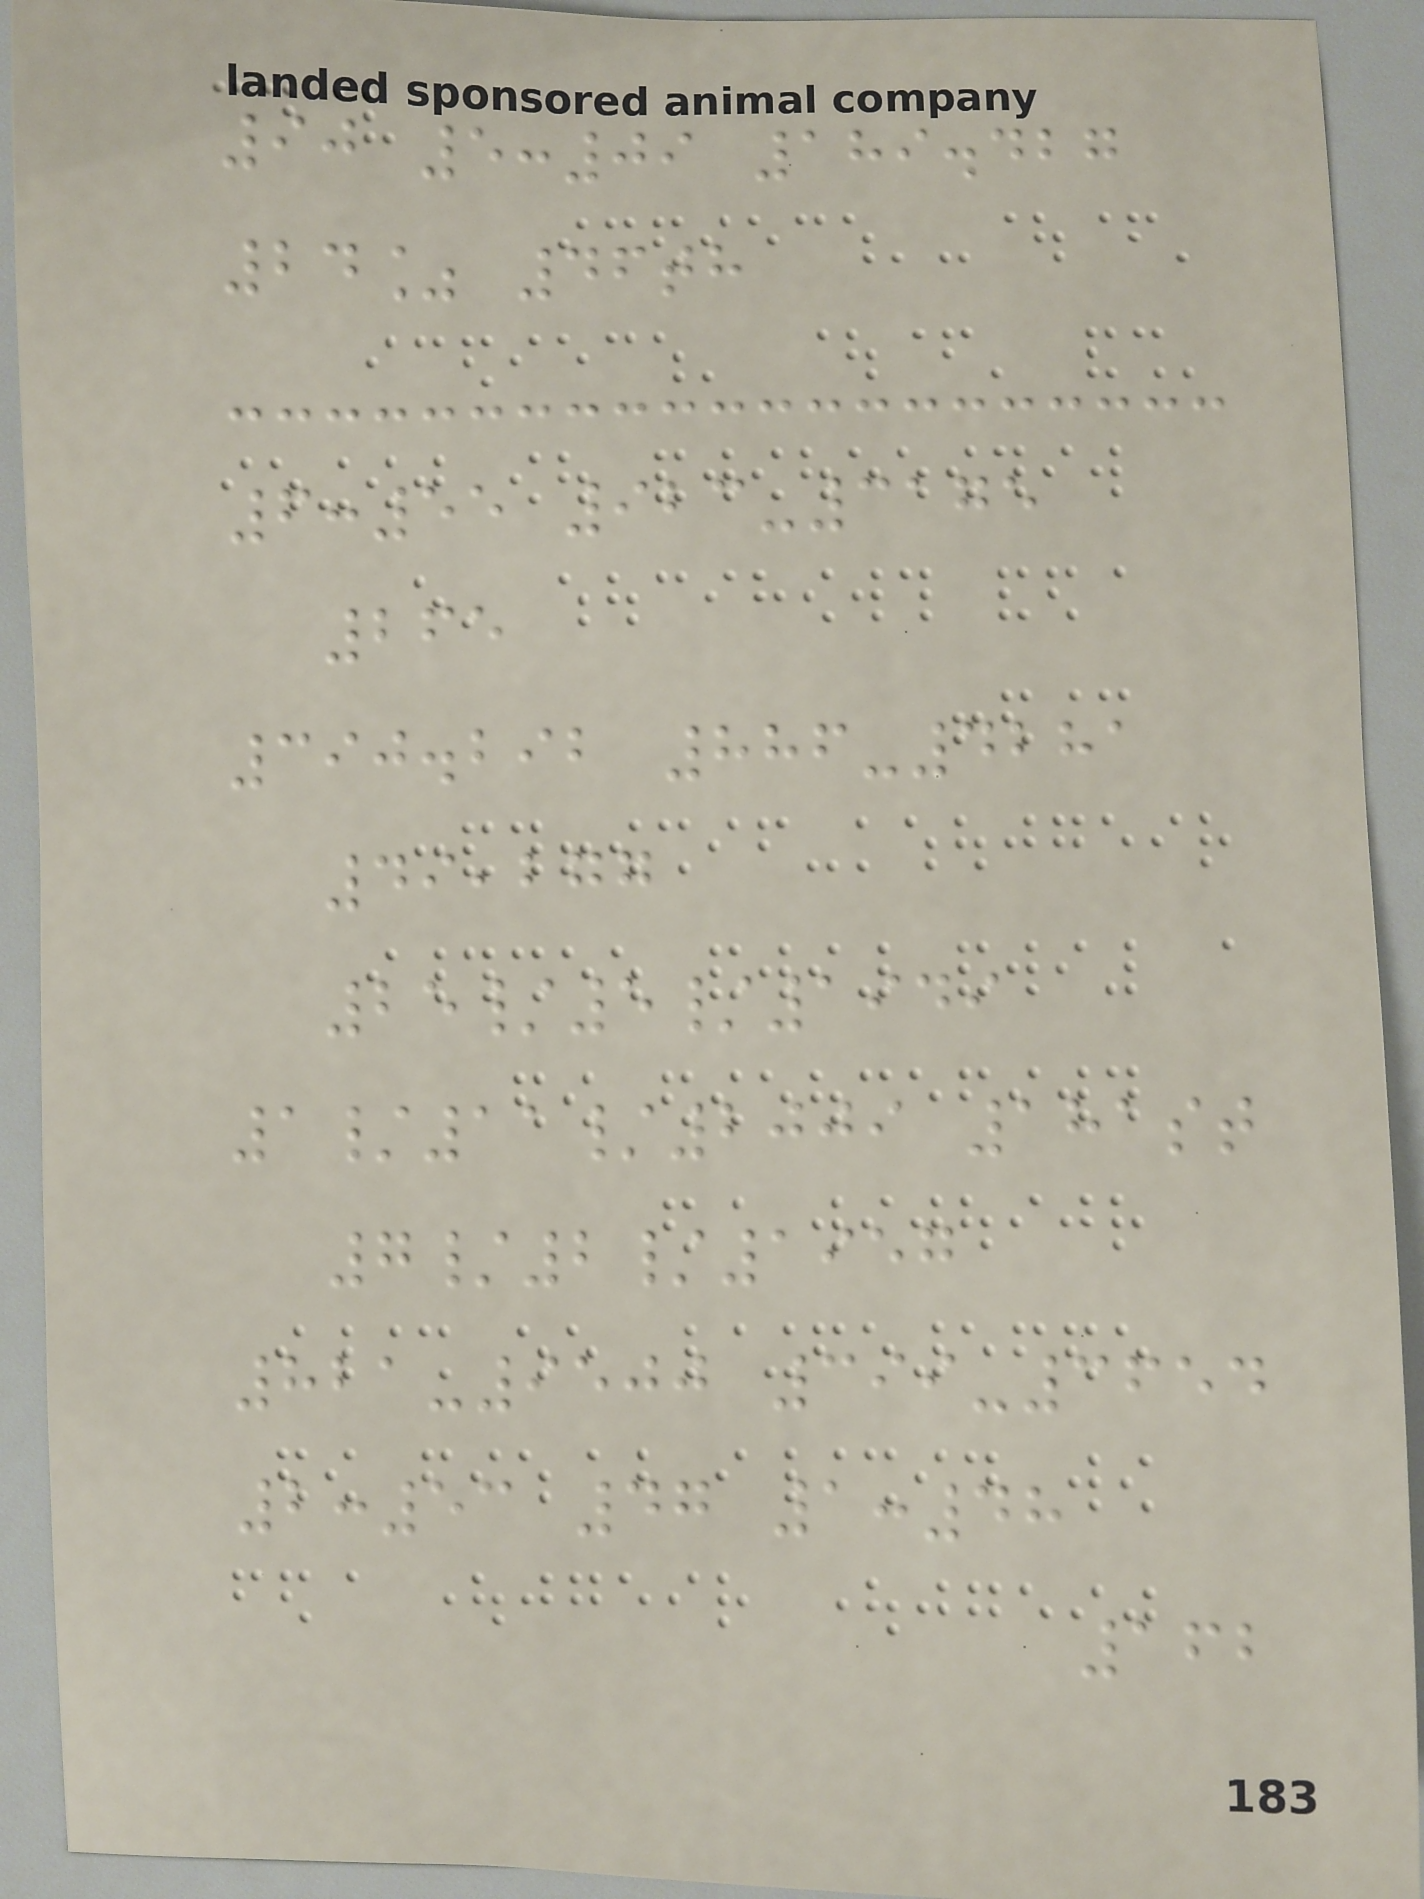90 5:09 189.427
24% 46th
6:55 923-3175
265
390.292 886-4281
49,277
25/5/1949
1/11/2009 181st
7/2/1957
821-9500 399-3654
2:53 47 1:48
162
